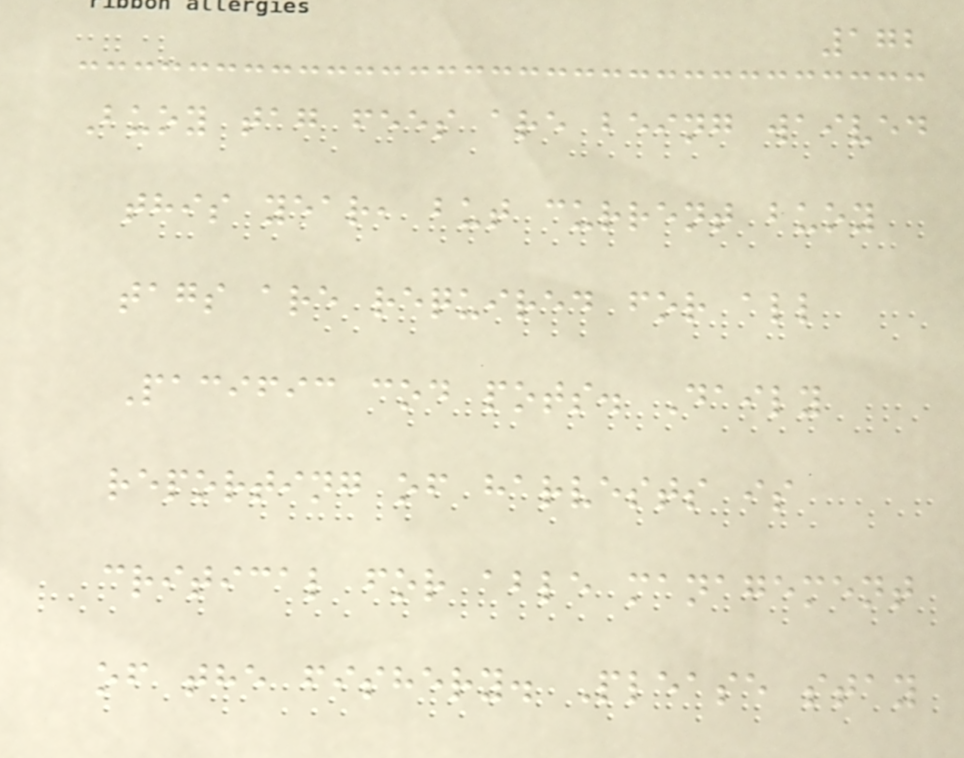172
Buoy tag fees are being waived
this year, but current buoy
tags are required for all
Pacific cod pots. Daily
reporting of harvests is
critical for able management
of the fishery. Please stay
